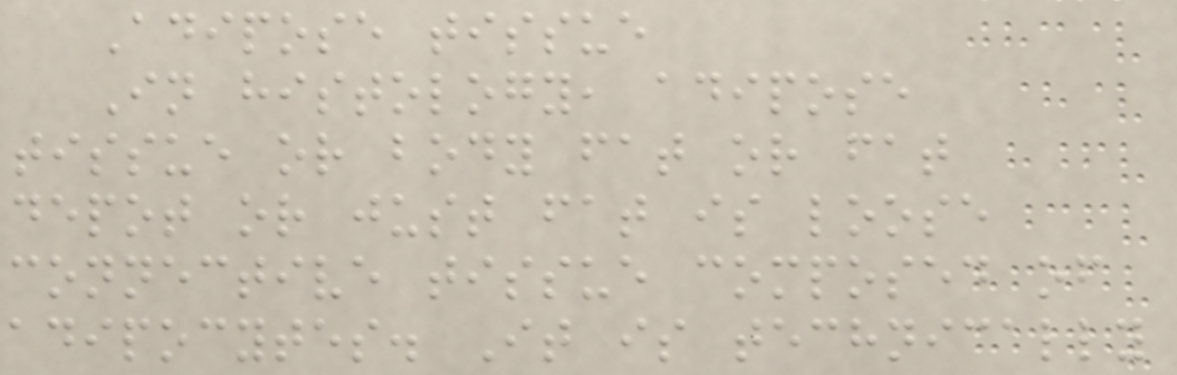Adipose tissue
In histology, adipose
tissue or body fat or fat
depot or just fat is loose
connective tissue composed of
adipocytes. It is technically
